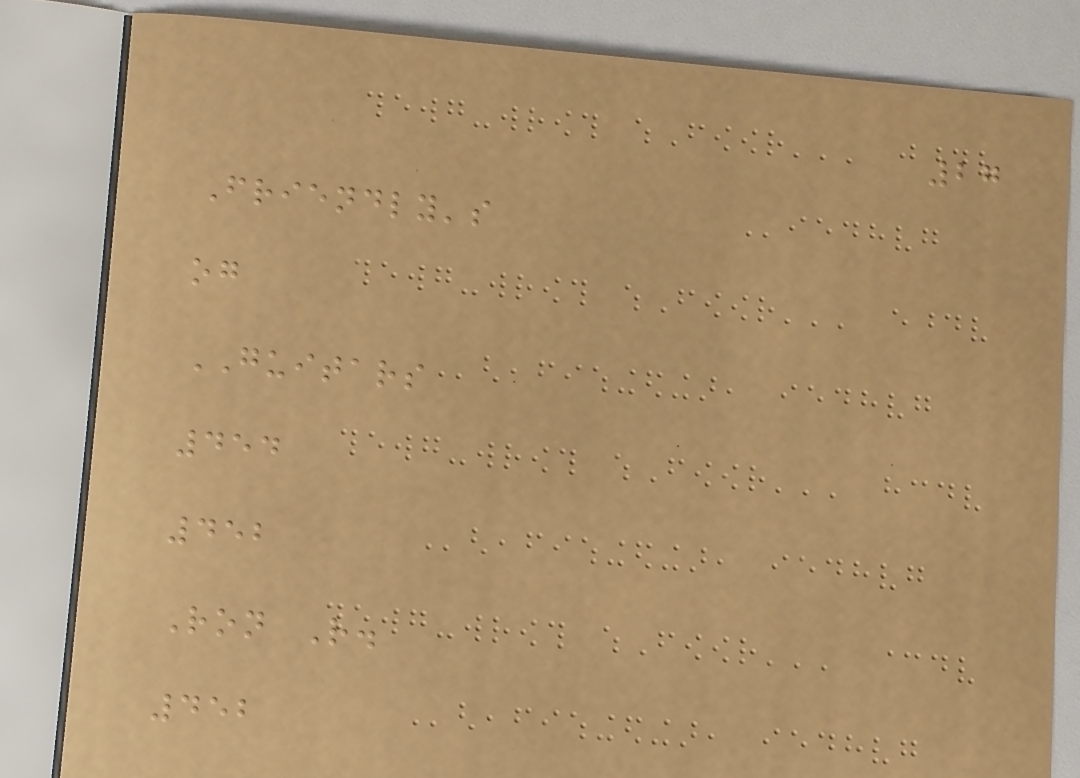27
Friendly's
og
GUITARS
454
452
Ron R.
452
